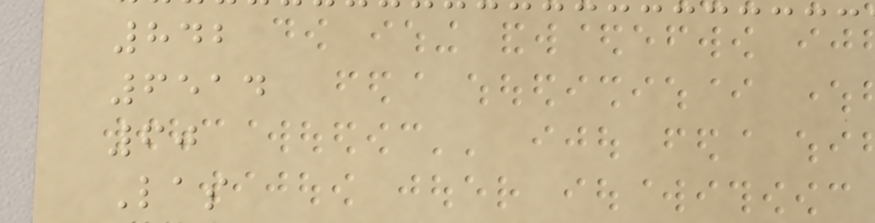842
6514
60
Las
